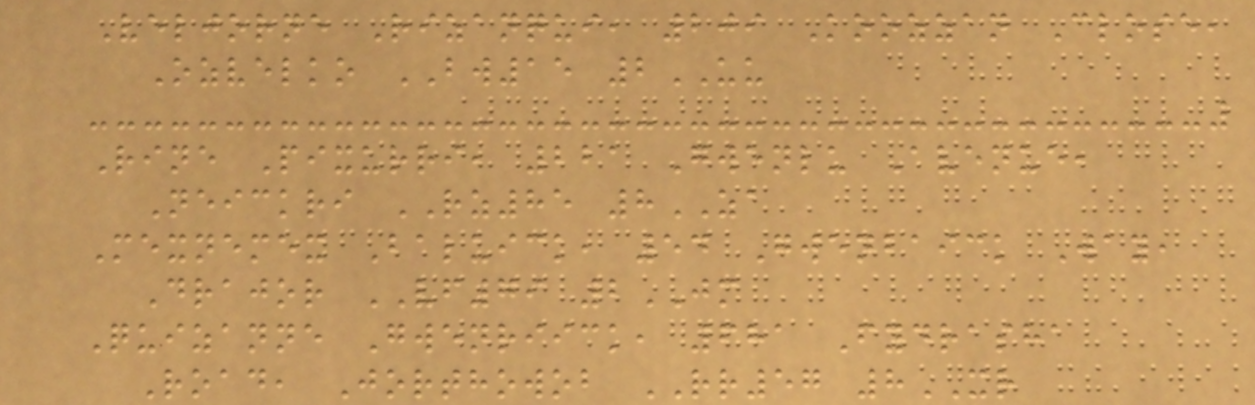Veljorne Rizanqui, 209 Koozzan Close,
Ozvelko BW15 2UU
Rine Pixurri, 221 Gwenlu Avenue,
Neickri RZ85 8ZA
Mexnemex Baluick, 54 Gwenbaick Way,
Drajor VF79 2JM
Quizanne Gwenriick, 681 Fydrasha
Road, Jorthowob RR57 8XR
